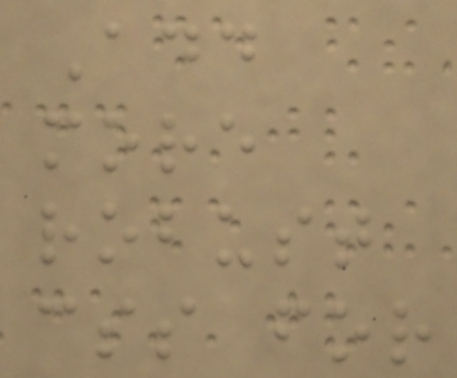Add
more
robust
css for
